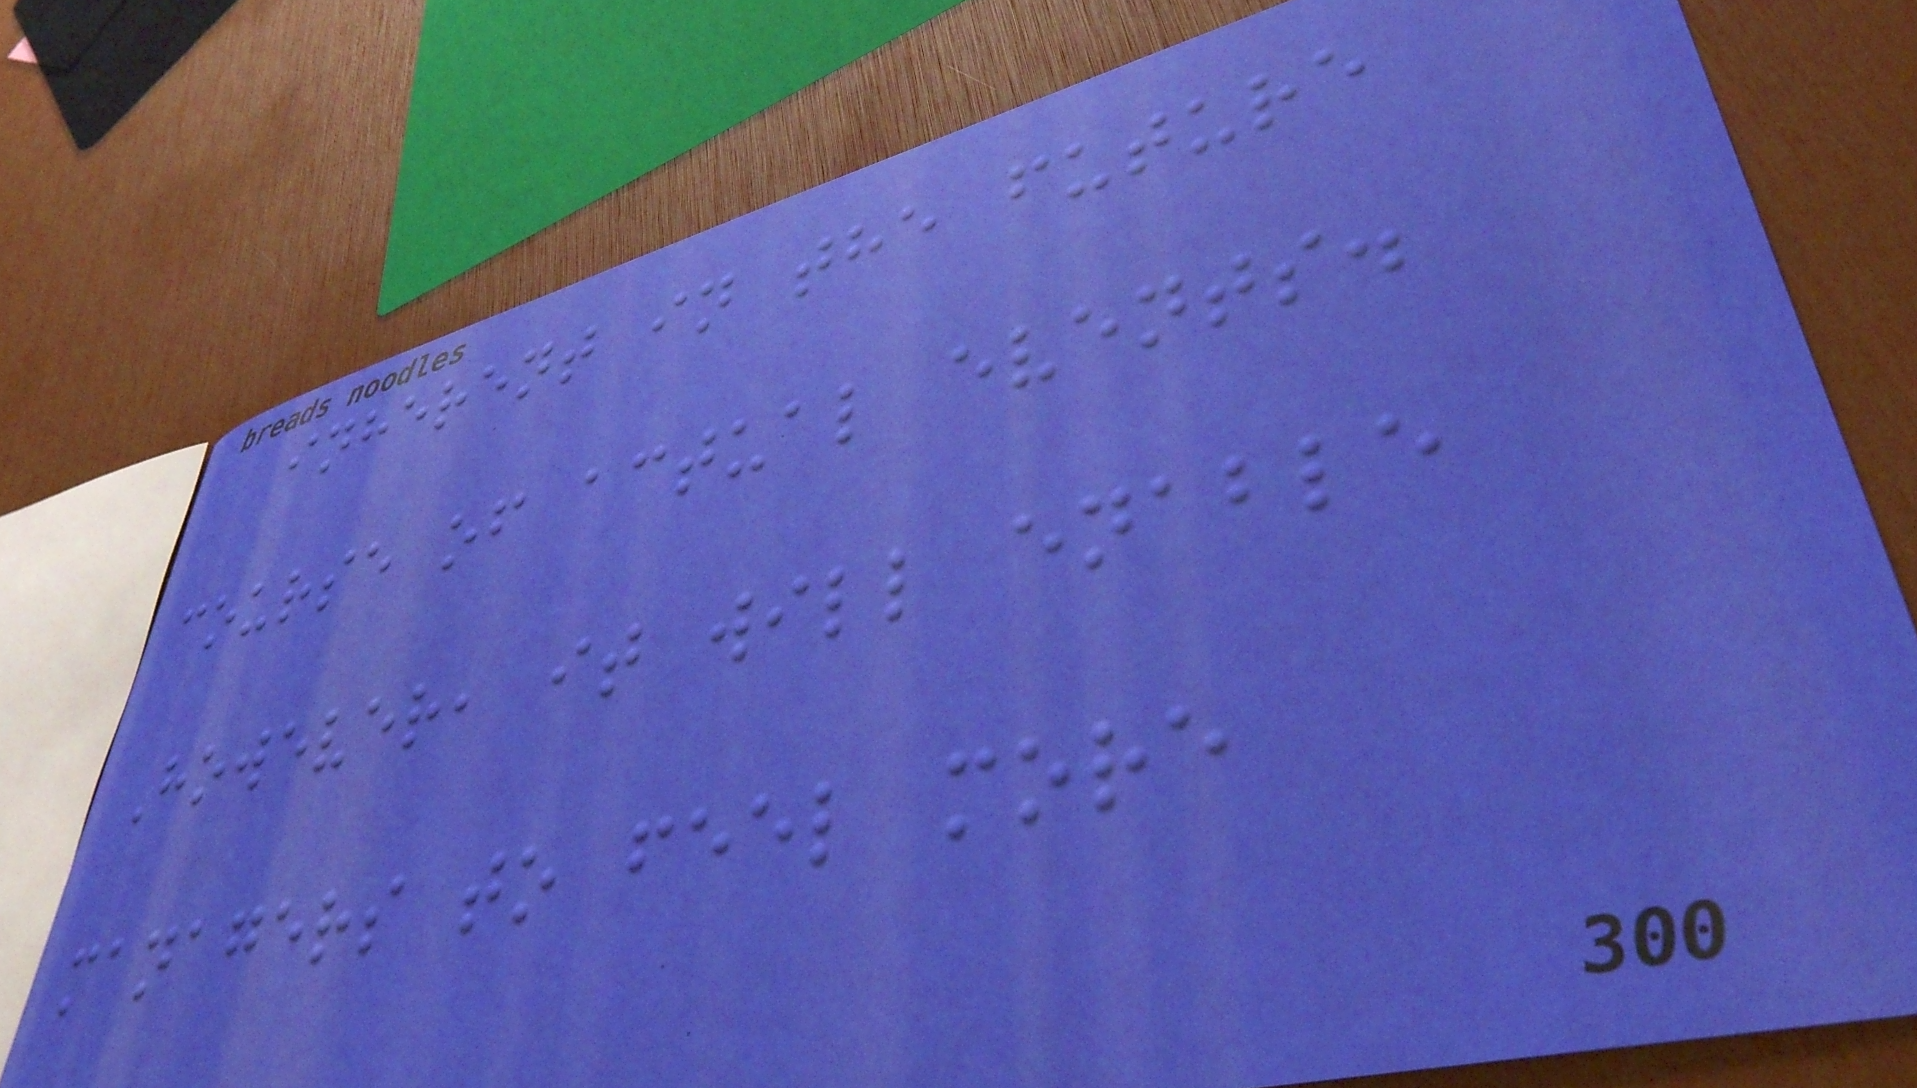inherent in the future
course of actual events.
However, it will enable
managers to feel more
